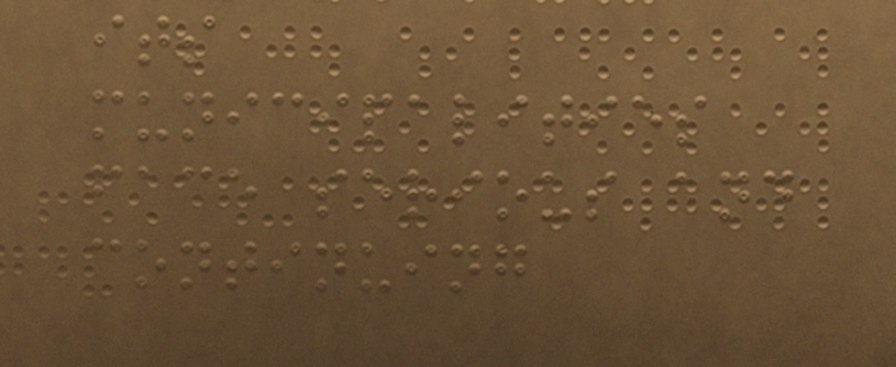its
municipalities
face serious and
continuing
